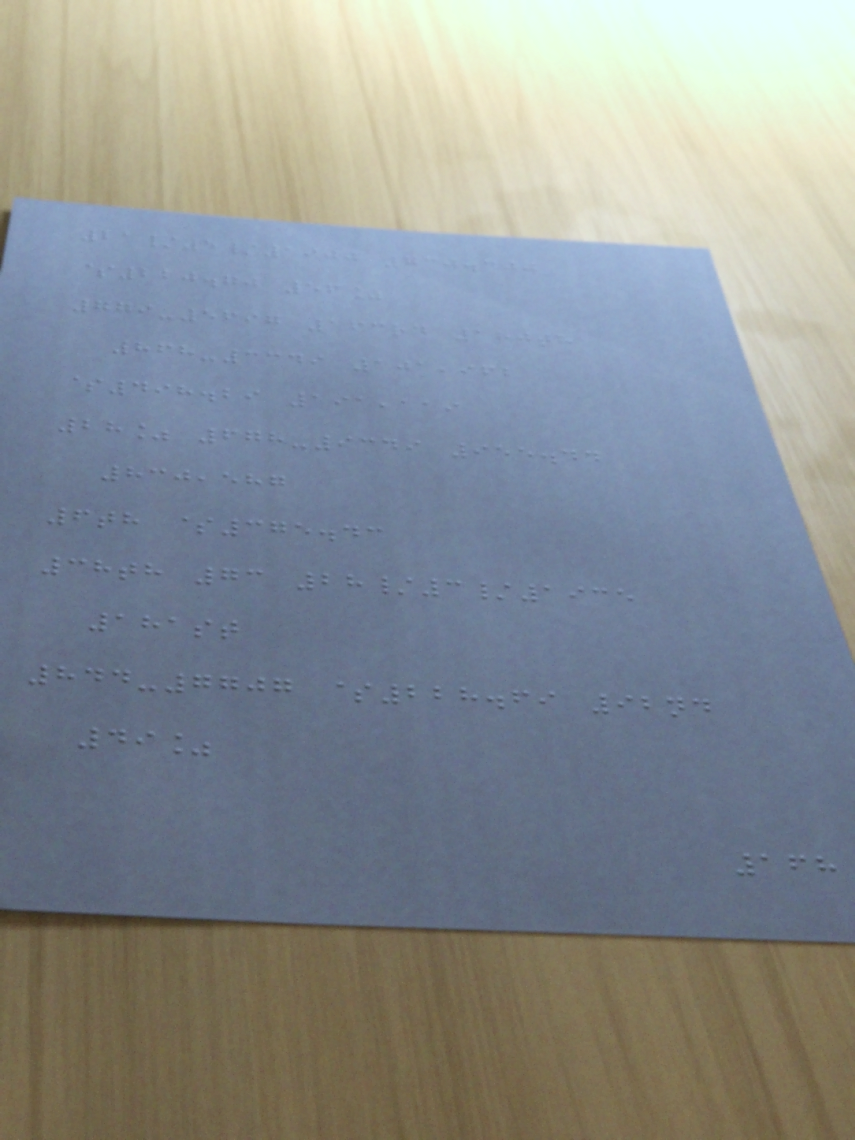21/5/1900 730.300
$220.70 56%
779-5697 163rd 180th
868-3349 101,962
$498.29 191,119
28% 678-9349 955.44
830,587
6th $375.43
38th 73 28/3/1935
181st
844-7707 $228.69 92nd
49%
168
